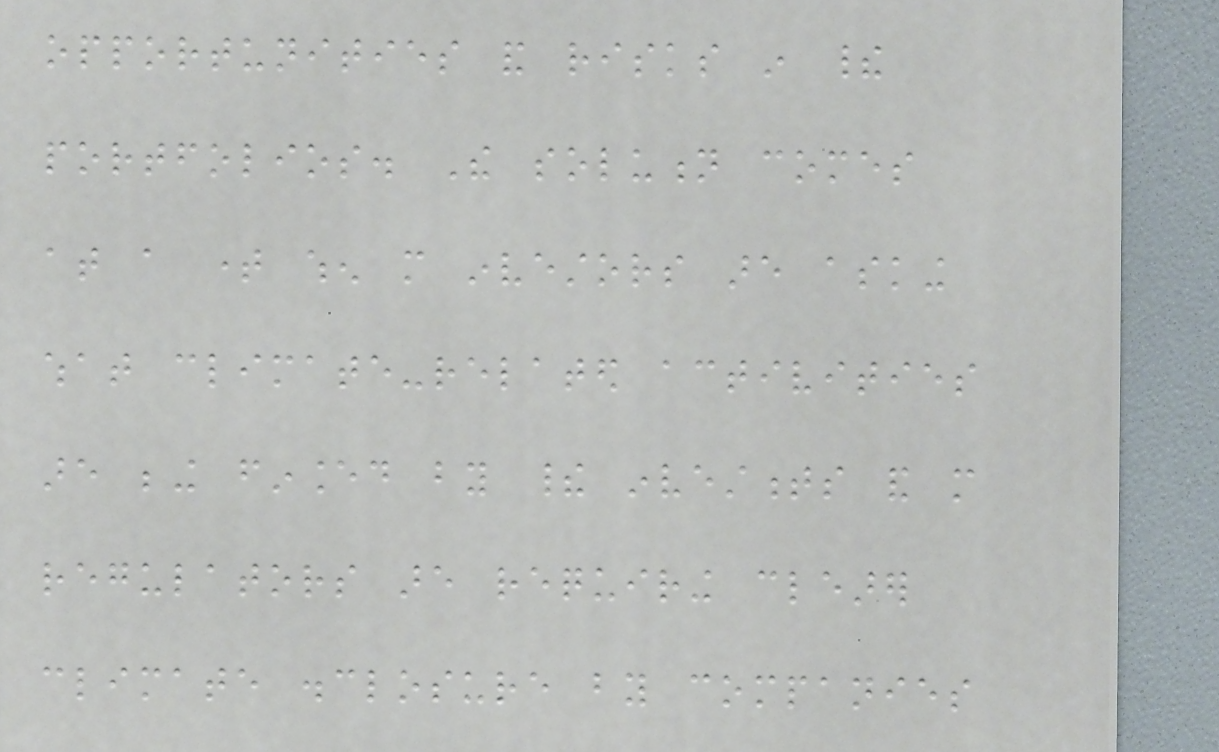opportunities and risks in their
portfolios. The solution comes
at a time when more investors are asking
what climate-related activities
are being financed by their investments and more
regulators are requiring clearer
climate disclosure by companies
